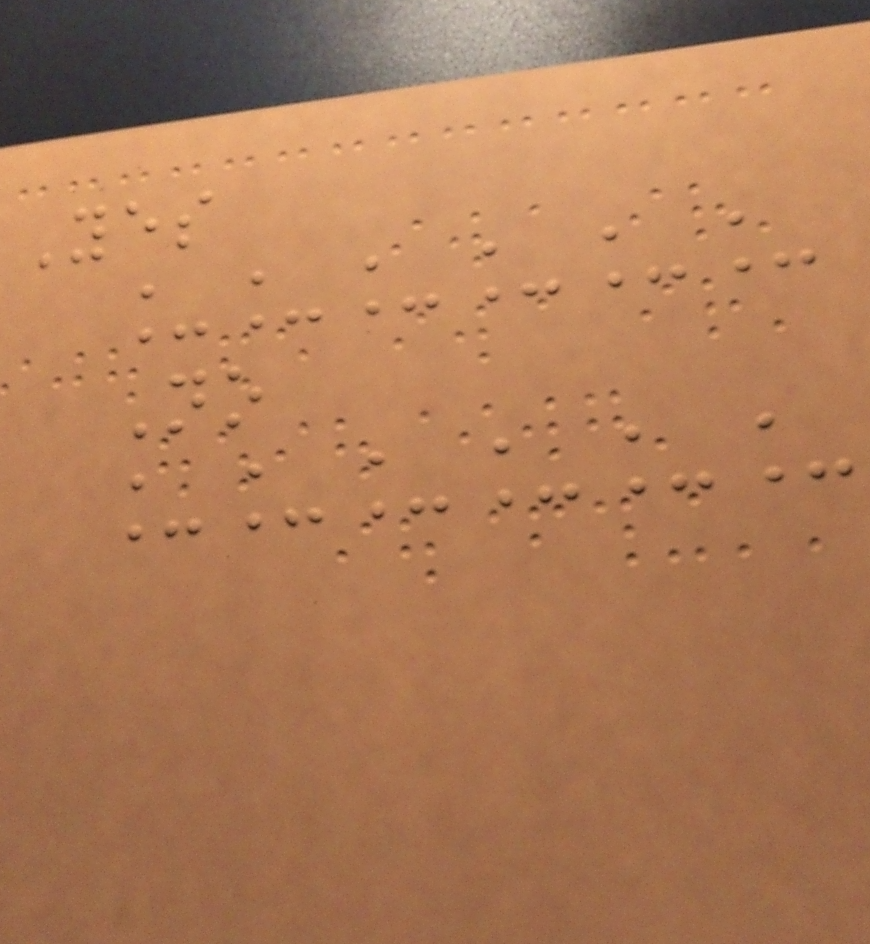Yes
______
No
______
